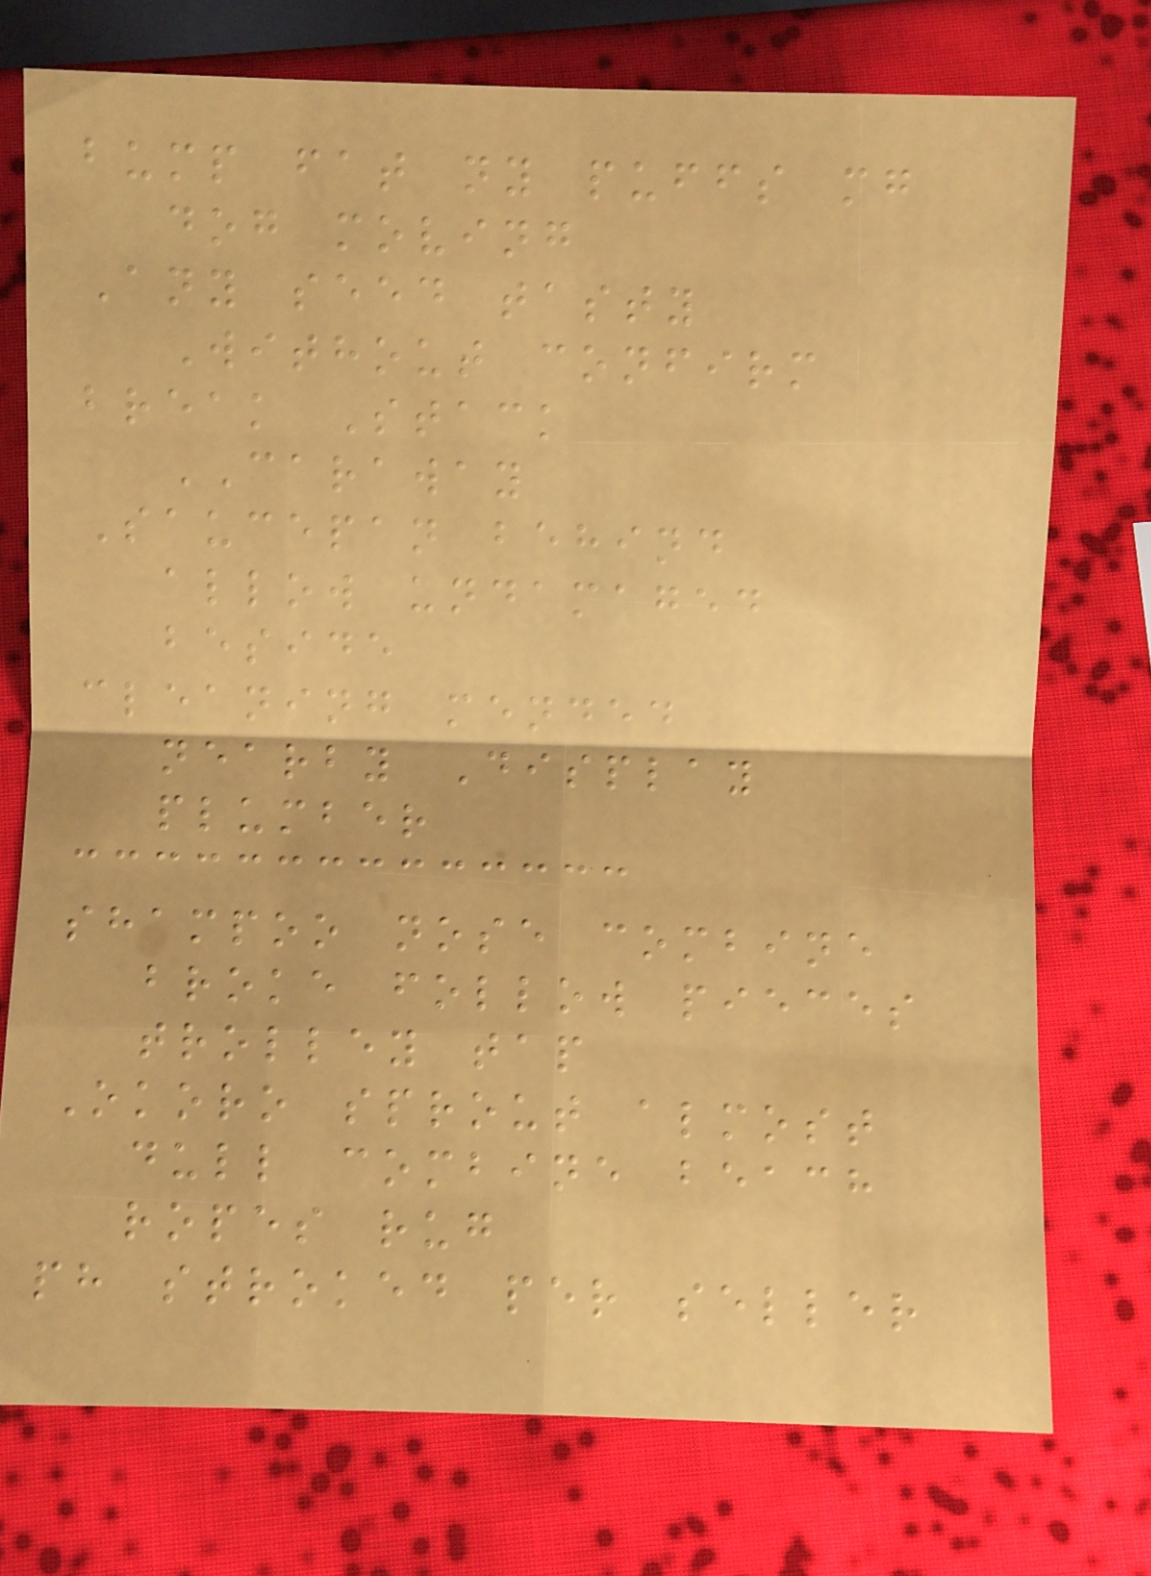bump fat ny puffs mg
dog moving
Any seed tasty
Without confirm
break Stack
CARAWAY
Saucepan behind
allow undamaged
beside
cleaning mended
nearby Display
plumber
shampoo nose combine
broke follow pieces
trolley tap
Okoro sprout almost
dull combine beach
ropes rug
ph stroked per seller
